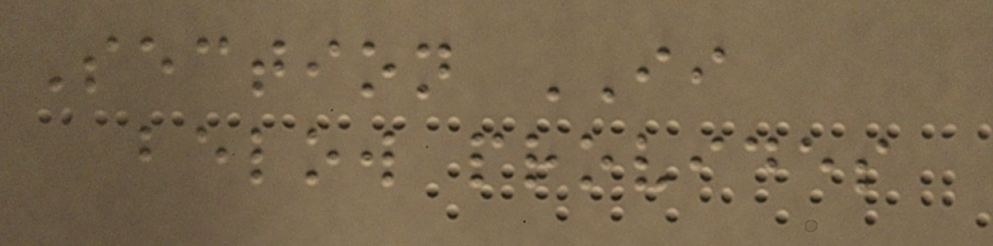Section II
below provides
